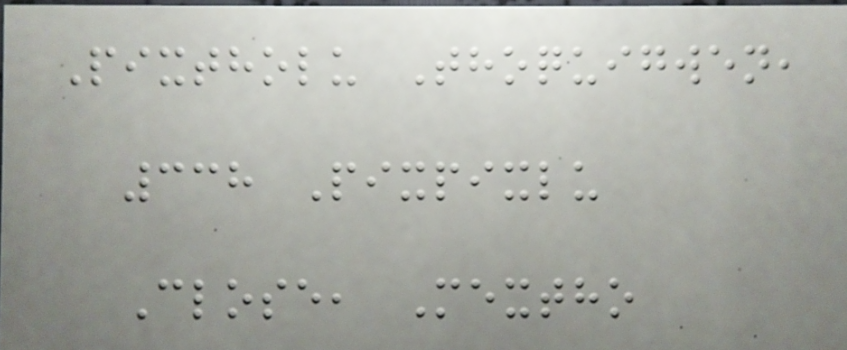Pixtholu Thoquigwen,
338 Pixpixlu
Close, Mextho
